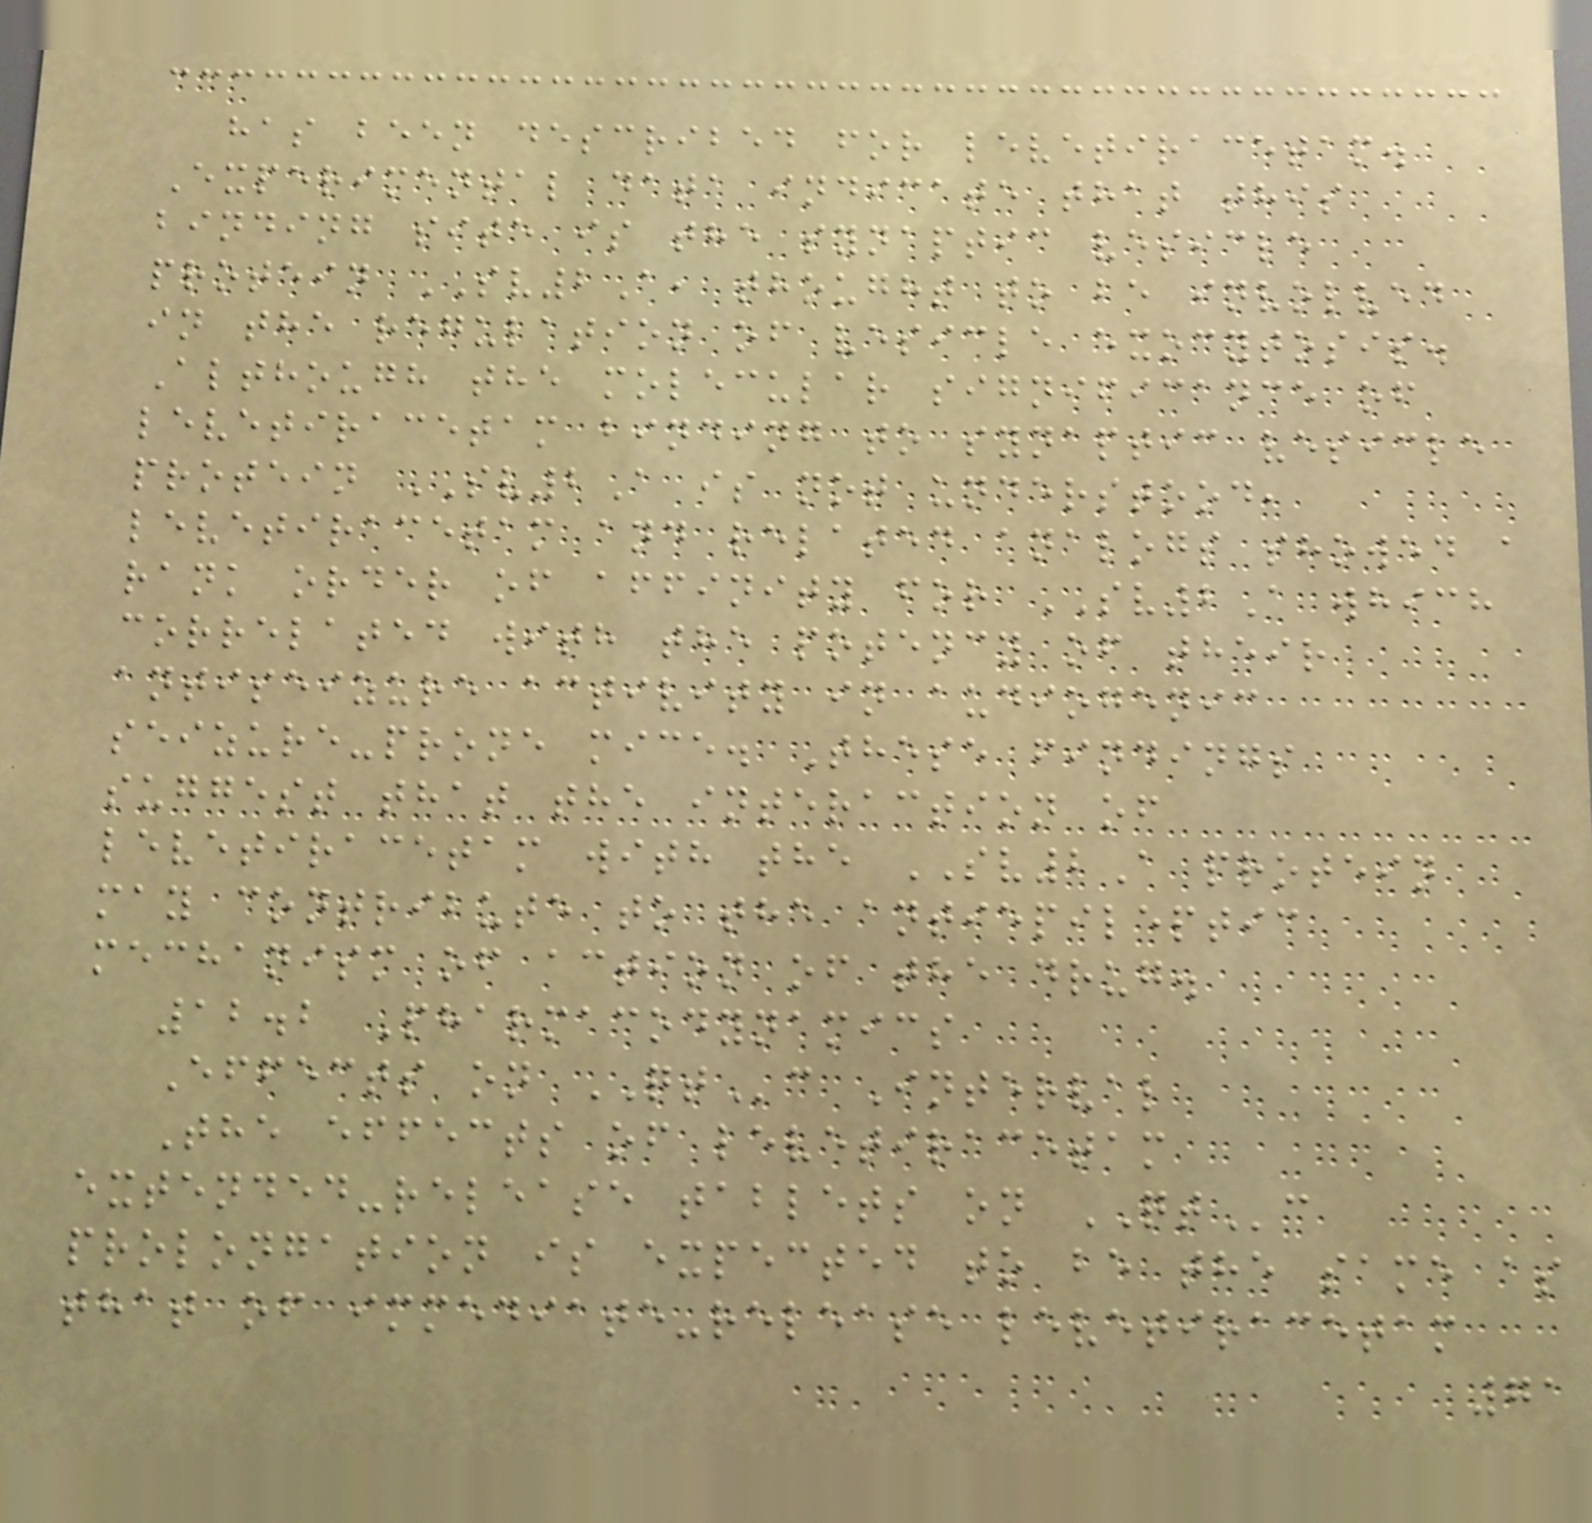has been described for levetiracetam.
Experimental data indicate that this
binding site is the synaptic vesicle
protein SV2A, thought to be involved
in the regulation of vesicle exocytosis.
Although the molecular significance of
levetiracetam binding to synaptic vesicle
protein SV2A is not understood,
levetiracetam and related analogs showed a
rank order of affinity for SV2A which
correlated with the potency of their
antiseizure activity in audiogenic
seizure-prone mice. These findings
suggest that the interaction of
levetiracetam with the SV2A protein
may contribute to the antiepileptic
mechanism of action of the drug.
12.2 Pharmacodynamics
Effects on QTc Interval
The effects of levetiracetam
extended-release tablets on QTc
prolongation is expected to be the same as
that of immediate-release levetiracetam
71
